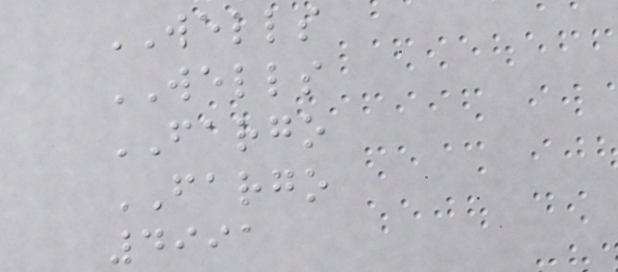WELLS
WELLS
FARGO
FARGO
4991
